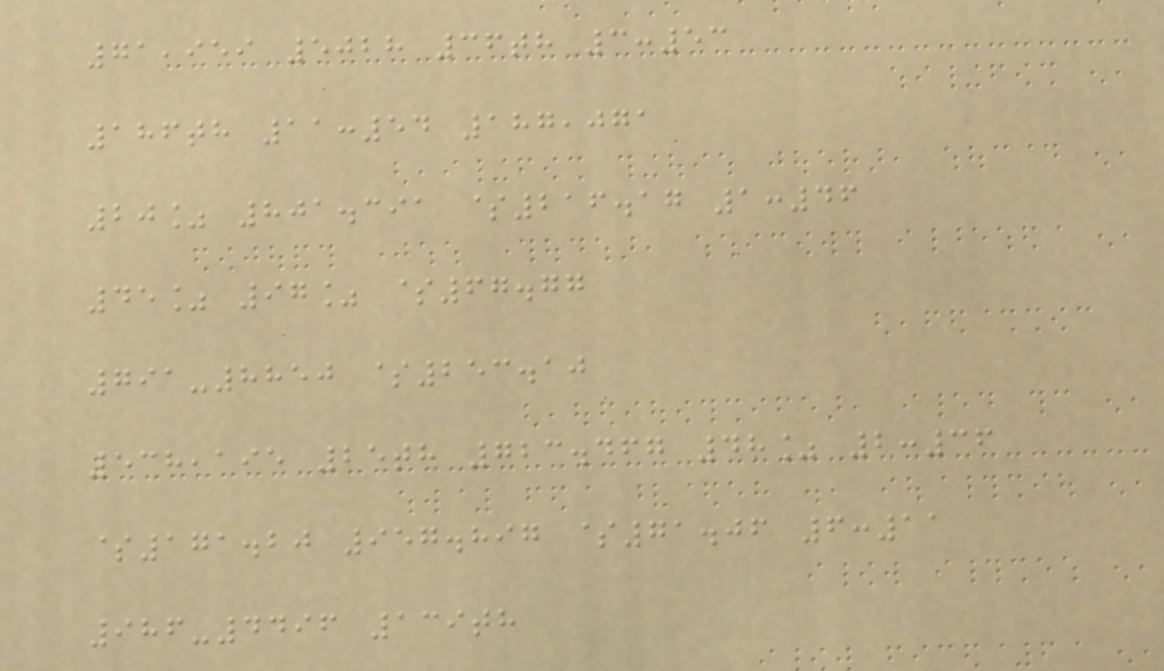71,959 5028 36th 3:53
186th 11:54 187,071
20% 801.391 $216.17 1:46
45% 97% $67.77
791-8850 $253.10
538,195 25th 723.467 48% 2:36
$171.20 957.897 $71.06 6:11
986-4496 139th
